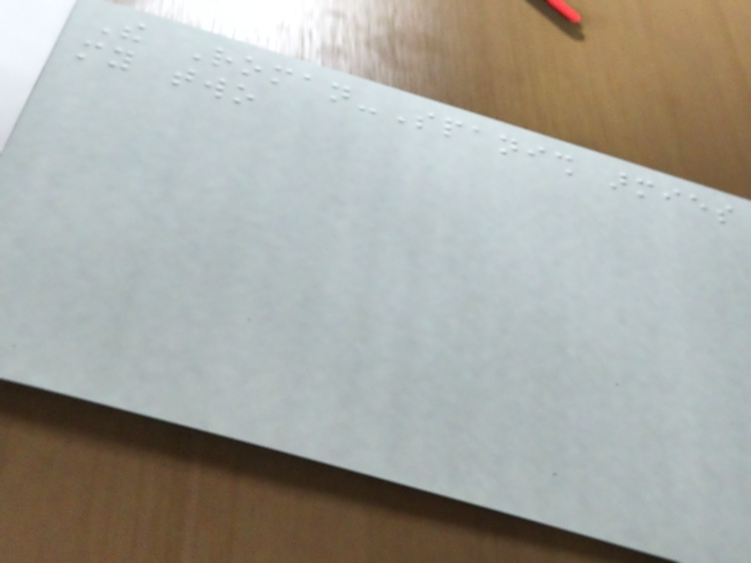The Roman-Spanish armies
my two
